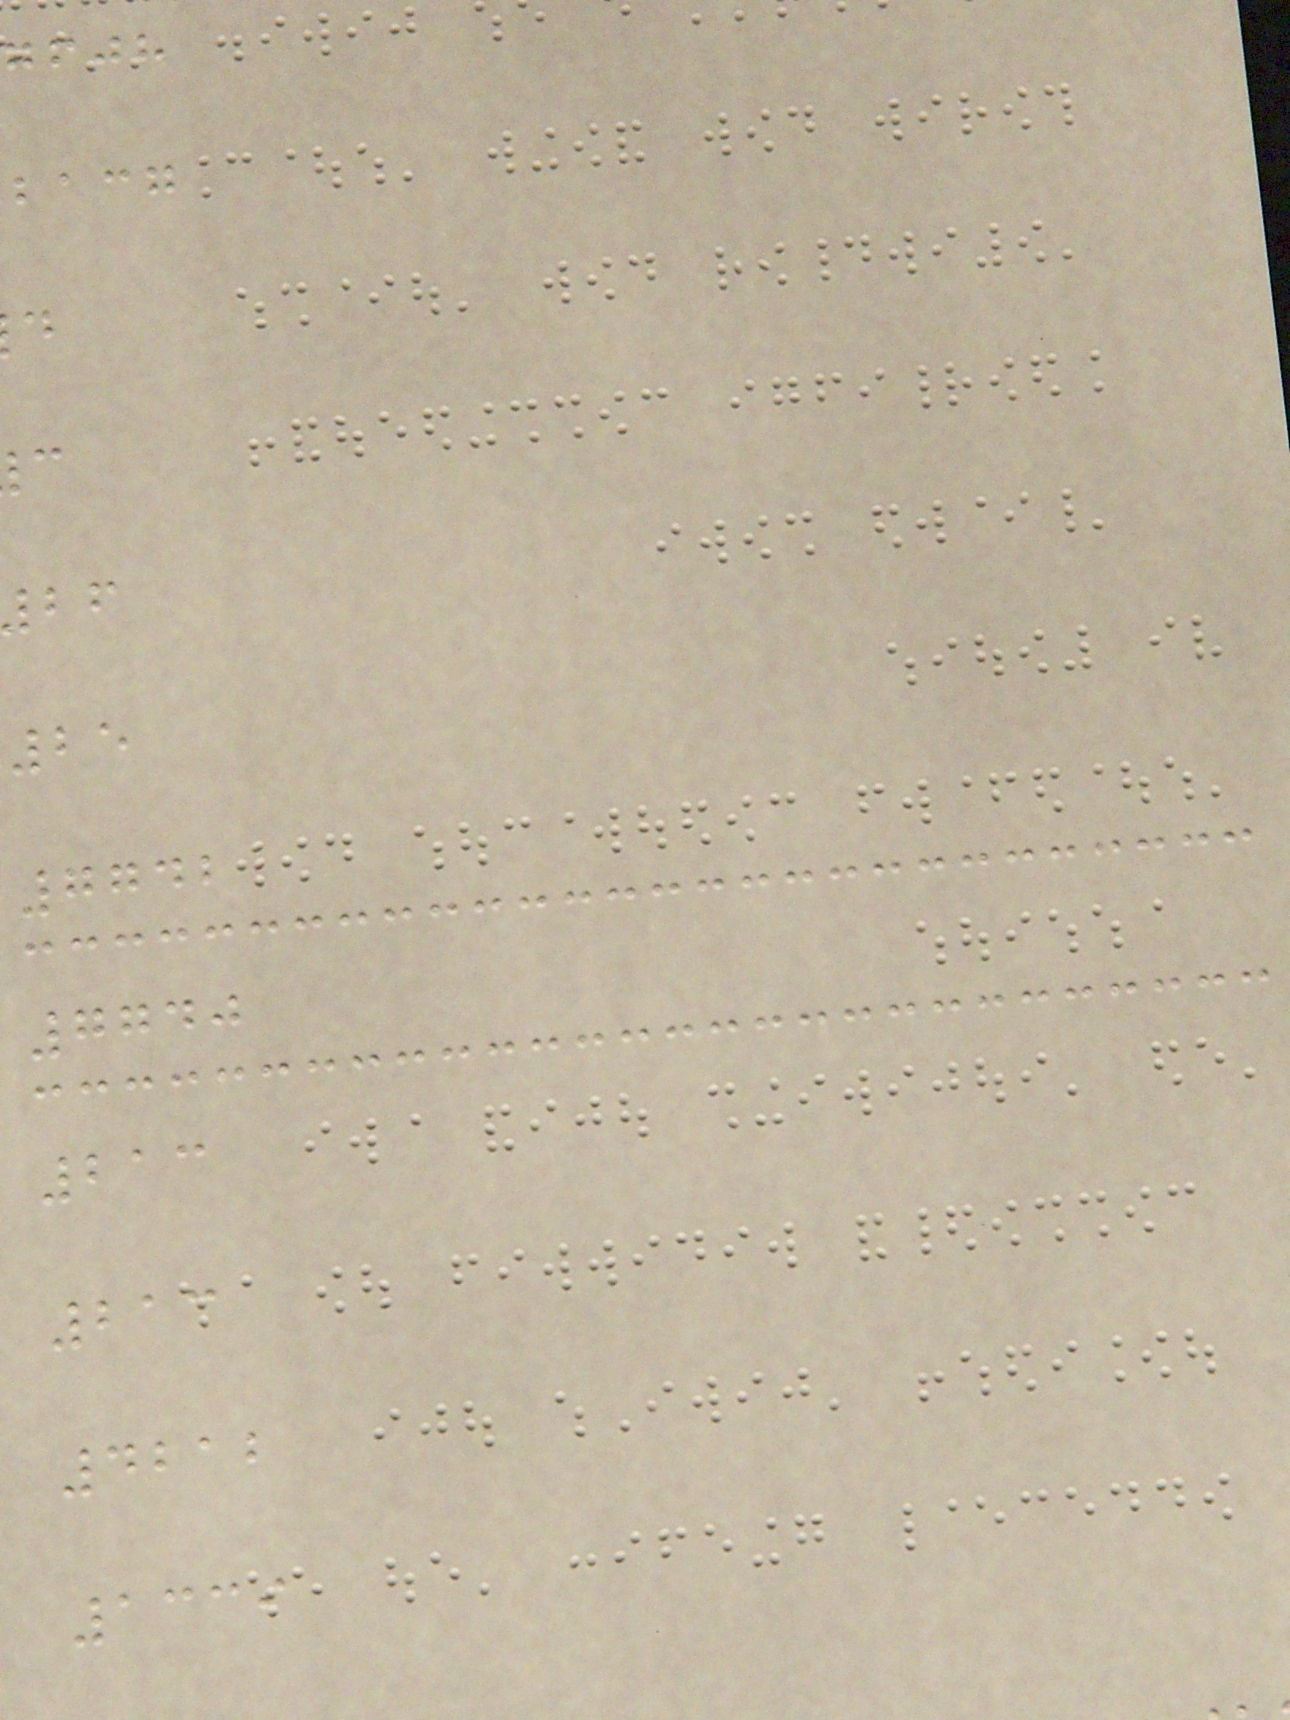gfjh
bacg
25
7742
7740
213
213
4212
1339
